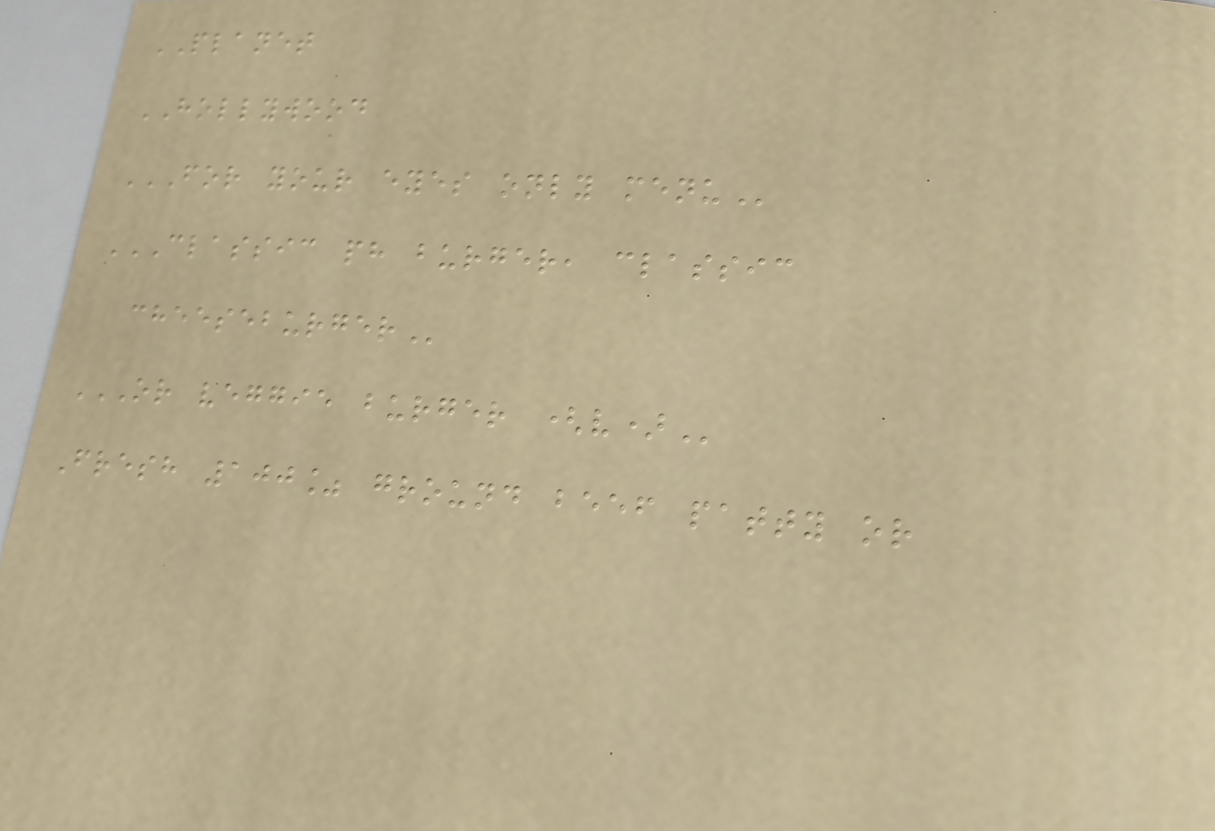PLANET
HOLLYWOOD
FOR YOUR EYES ONLY MENU
CLASSIC PH BURGER, CLASSIC
CHEESEBURGER
OR VEGGIE BURGER (V)
Fresh 100% ground beef patty or
